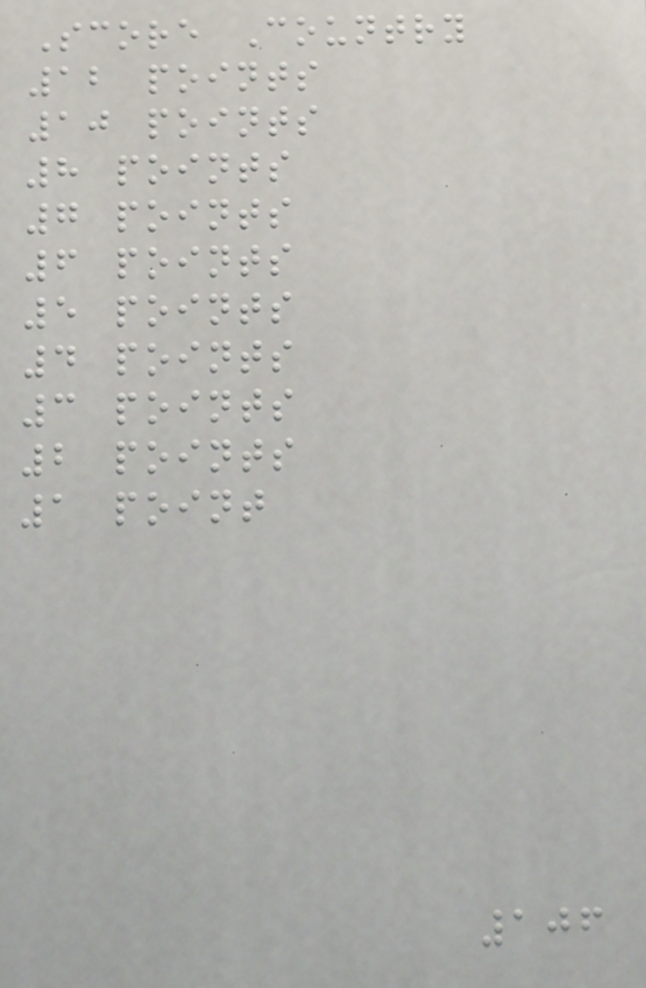Score Country
12 points
10 points
8 points
7 points
6 points
5 points
4 points
3 points
2 points
1 point
106
